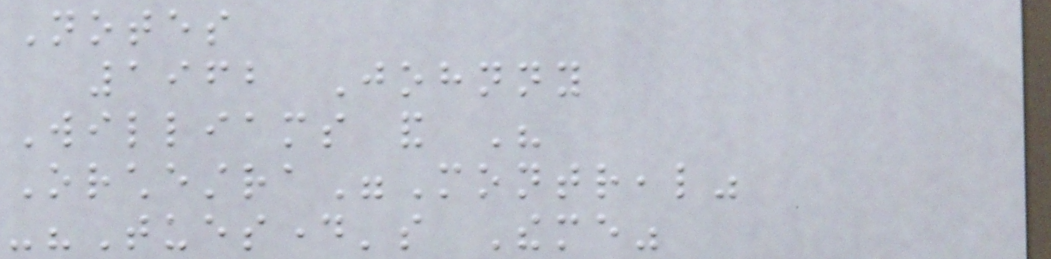Notes
1962 Johnny
Williams and His
Orchestra"Montreal"
-"Tuesday's Theme"
